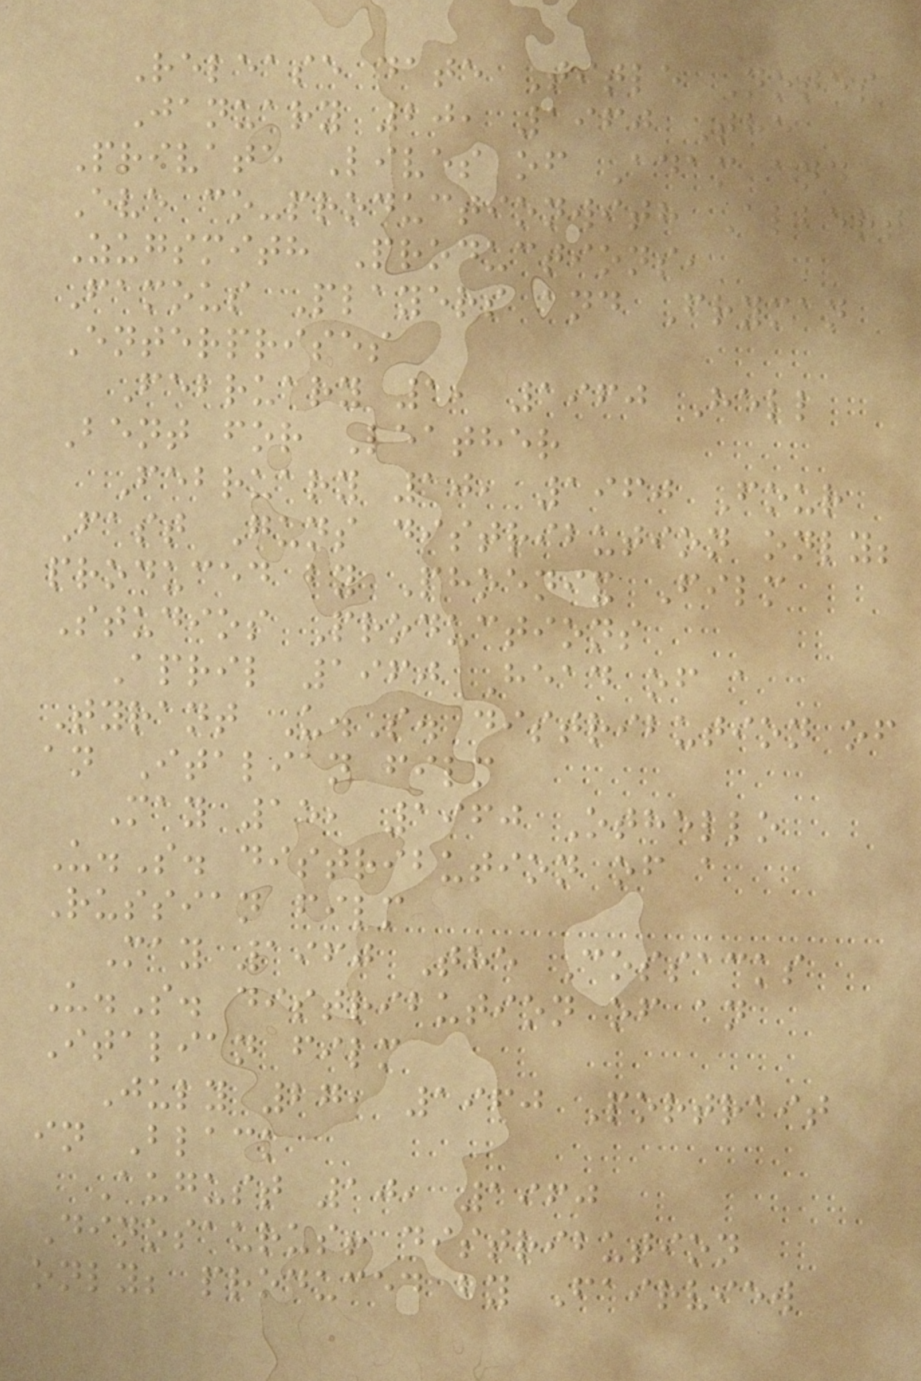Release date Title Notes
January 20, 1960 The
Private Lives of Adam and
Eve co-productionwith Albert
Zugsmith Productions,
Famous Players and Fryman
Enterprises
February 1, 1960 Hell
Bent for Leather
February 10, 1960 Four
Fast Guns distribution only;
produced by Phoenix Film
Studios Productions
April 1960 Head of a
Tyrant U.S. distribution of
an Italian film
May 15, 1960 Othello
U.S. distribution of a
Russian film
May 1960 The Cossacks
U.S. distribution of an
Italian film
July 27, 1960 Portrait
in Black
August 10, 1960
Dinosaurus! distribution
only; produced by Fairview
